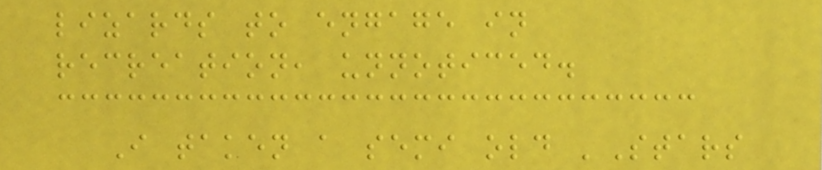lizards to engage in
recreation, unnoticed.
I taken a semi old 'Stars
